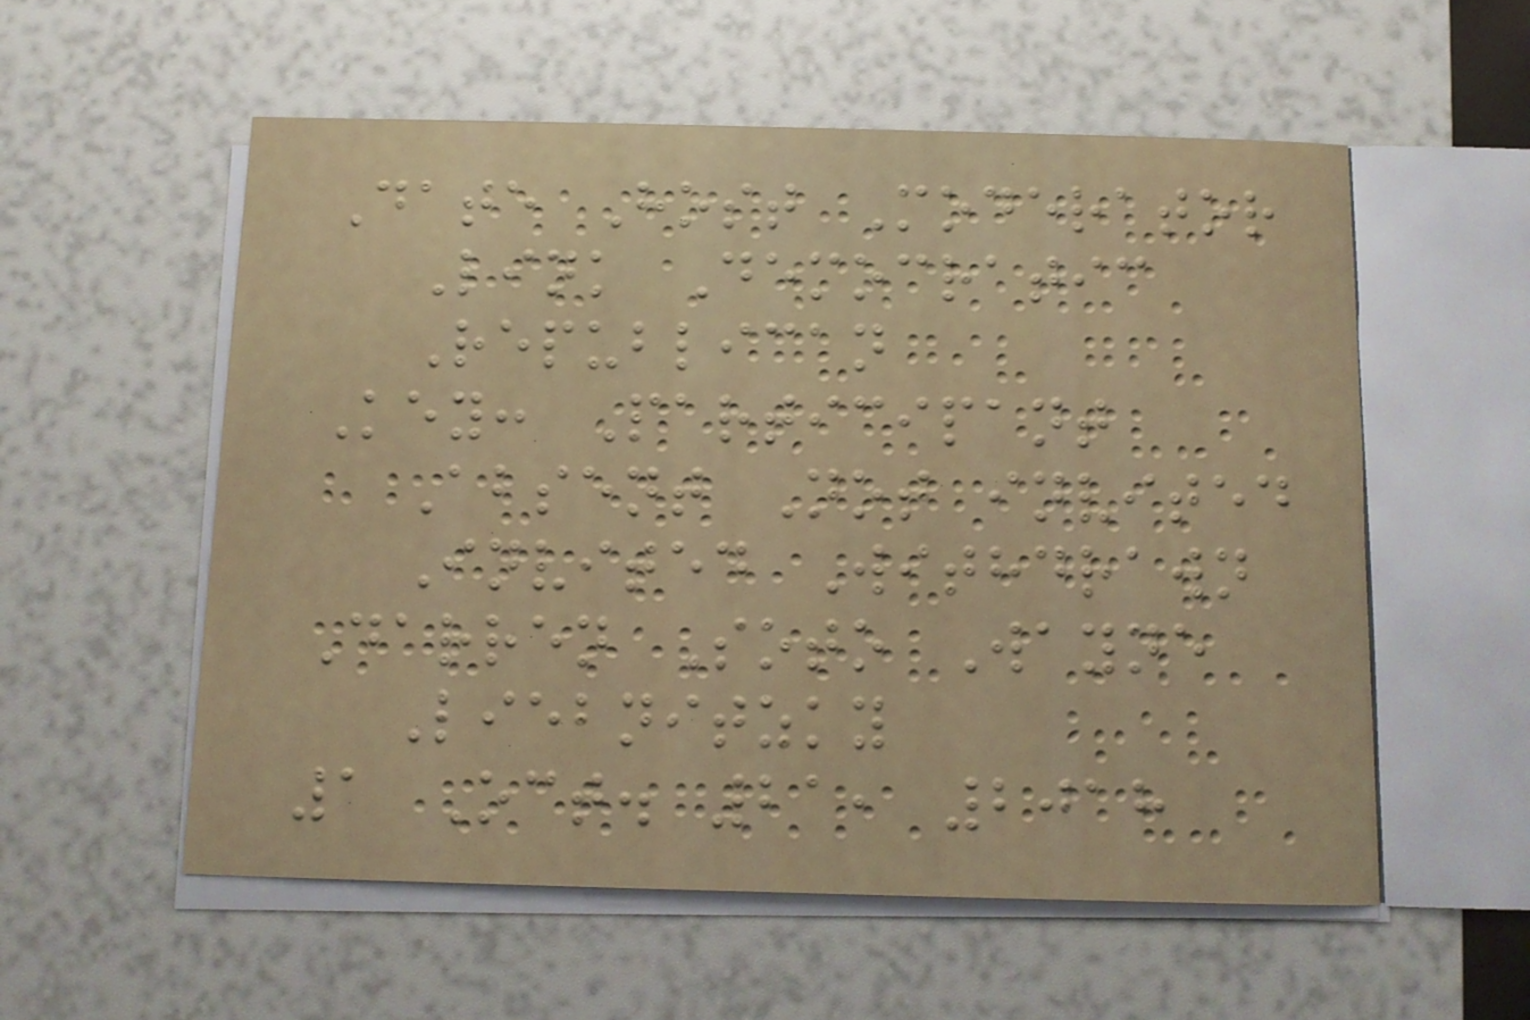Date Host Moderator
Link Democratic
Republican
Key: Participant
Absent Not invited
Invited Withdrawn
Darren Soto Wayne
Liebnitzky
1 Oct. 21, 2018
